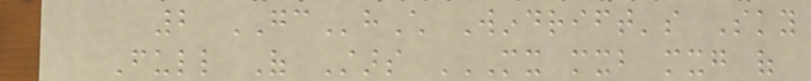2 GChCh Windrift's Sky
Full Of Stars MX MXB MXG OF
